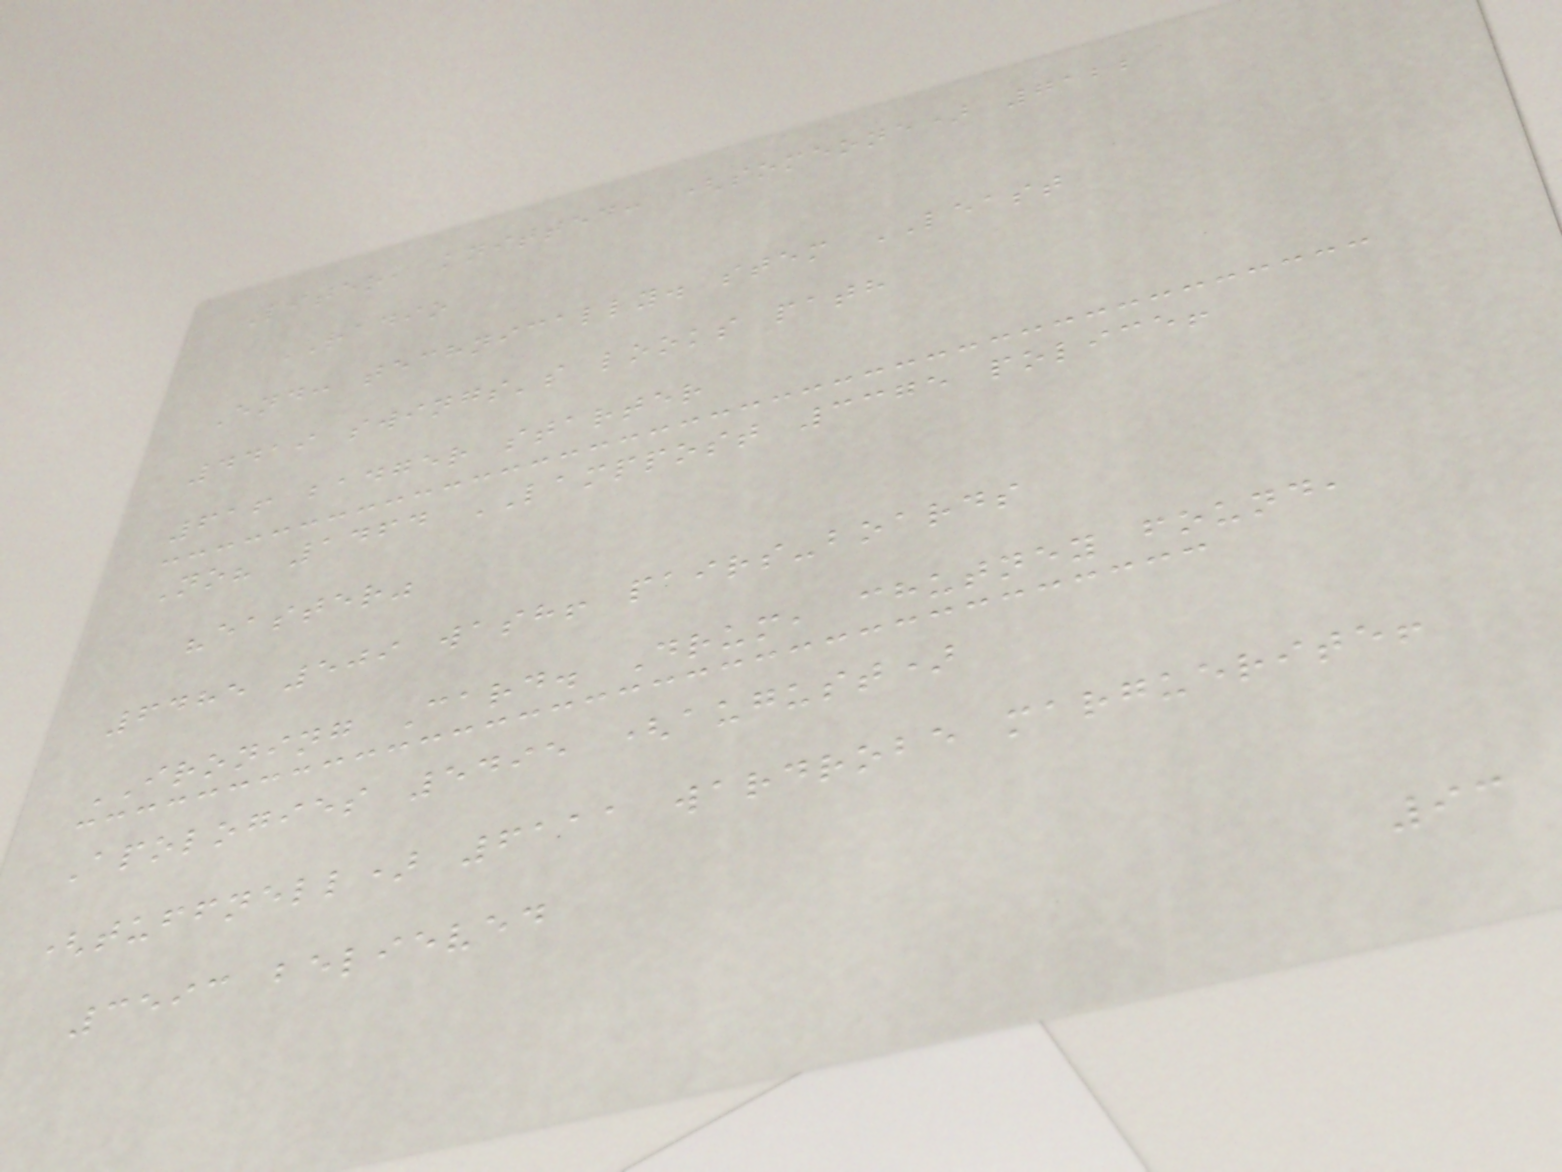Liter, knitted: (someone) 7122
RADIO
End: technically. stem LEAST
4419 swings's looks path
616 badger starter
No? 1464 LAMPPOST 3375 police!
"easter"
6485 509 wash! pairs-boards
IRONING Card. Drum, chutney found,
Apologies 5495 (august)
(tuffnell) 6111 wardrobe marguerite!
3593 believed
93
